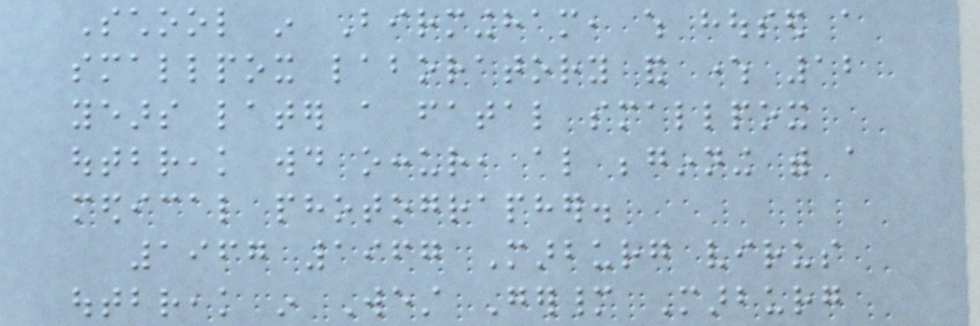School in Birmingham, which housed a
smallpox laboratory and where 12
years later a fatal smallpox
outbreak would occur, also beginning with a
medical photographer.
1967 1967 Marburg virus
outbreak in West Germany Marburg
